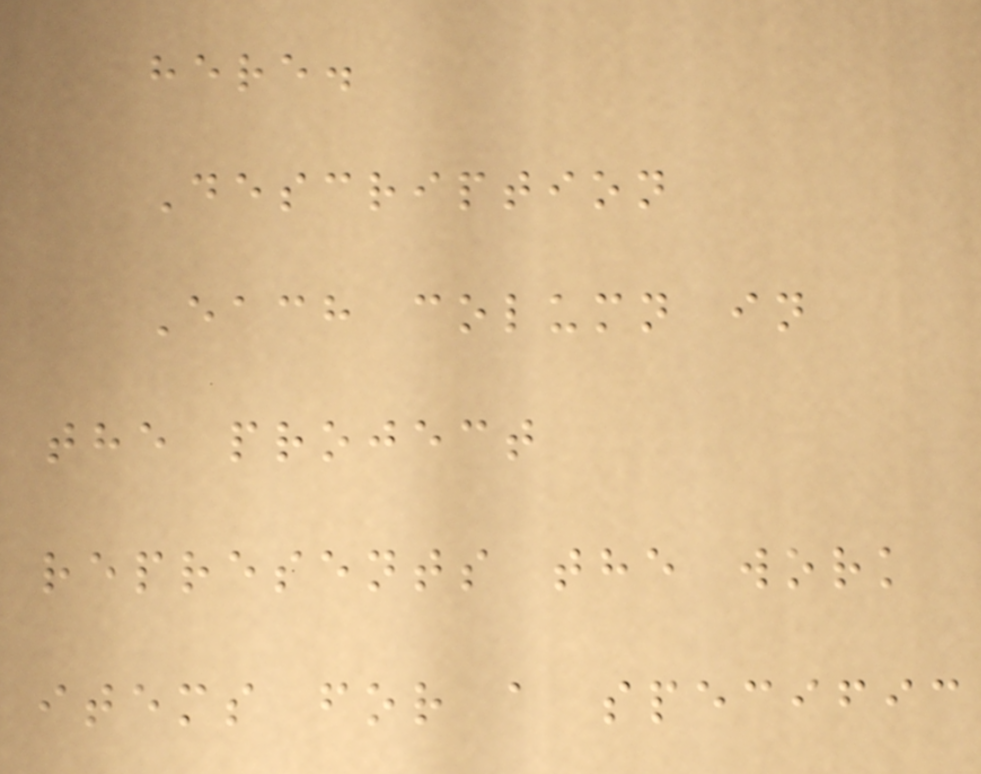here.
Description
Each column in
the project
represents the work
items for a specific
